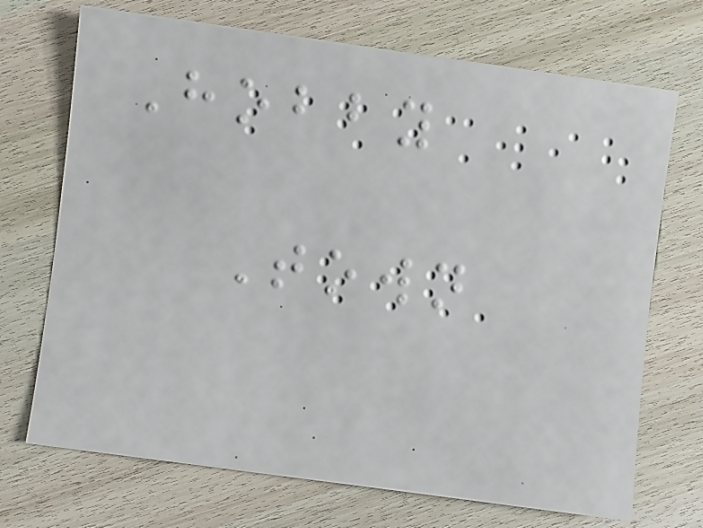Hobby
Town
